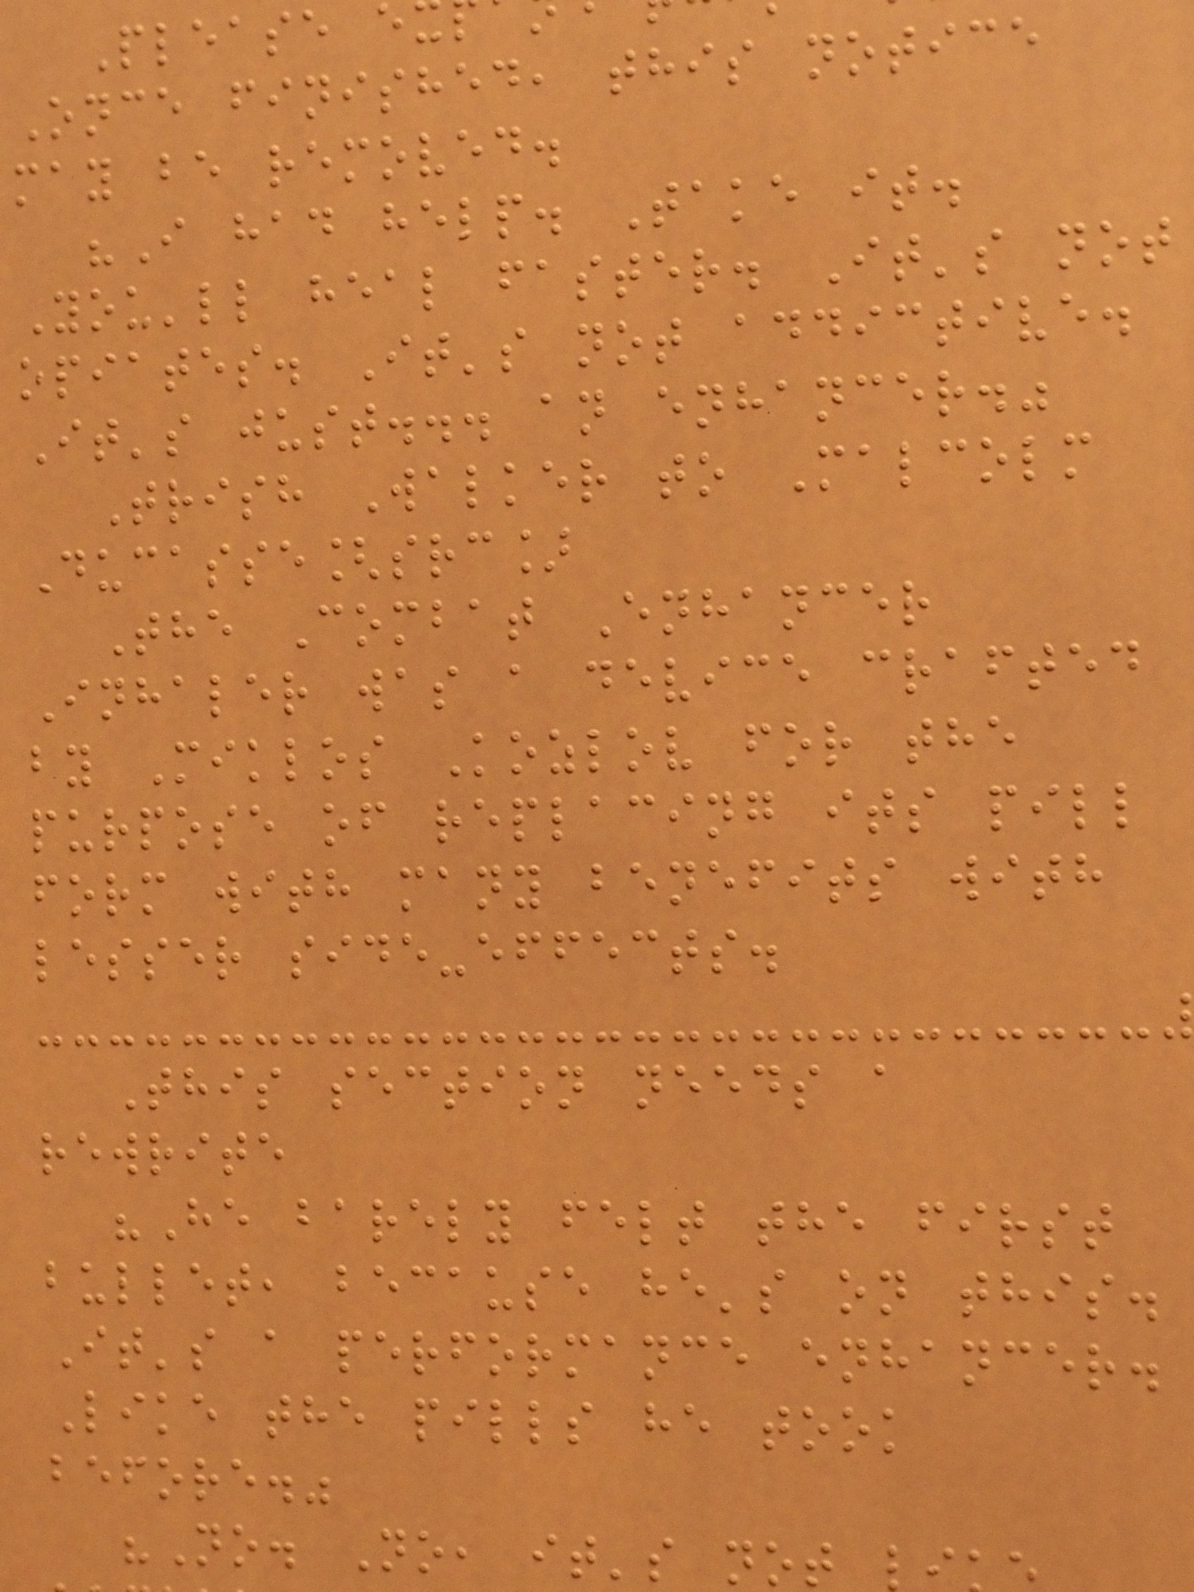Please e
Once finished, this notice
may be removed.
"I had help. Take it.
You'll heal faster. It's not
opiates. It's not addictive.
It's just... an enhancer."
Trish Walker to Malcolm
Ducasse[src]
The Combat Enhancer
Inhaler was a device crafted
by Miklos Kozlov for the
purpose of replacing its pill
form with many benefits with
lesser side-effects.
This section needs a
rewrite
"He barely felt the first
bullet, because he's on this.
It's a performance enhancer.
Like the pills he took
before."
"No. No, it's not l
